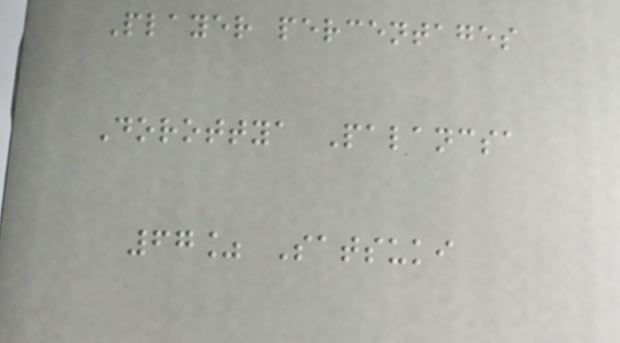Player percentages
Dorottya Palancsa
67% Satsuki
